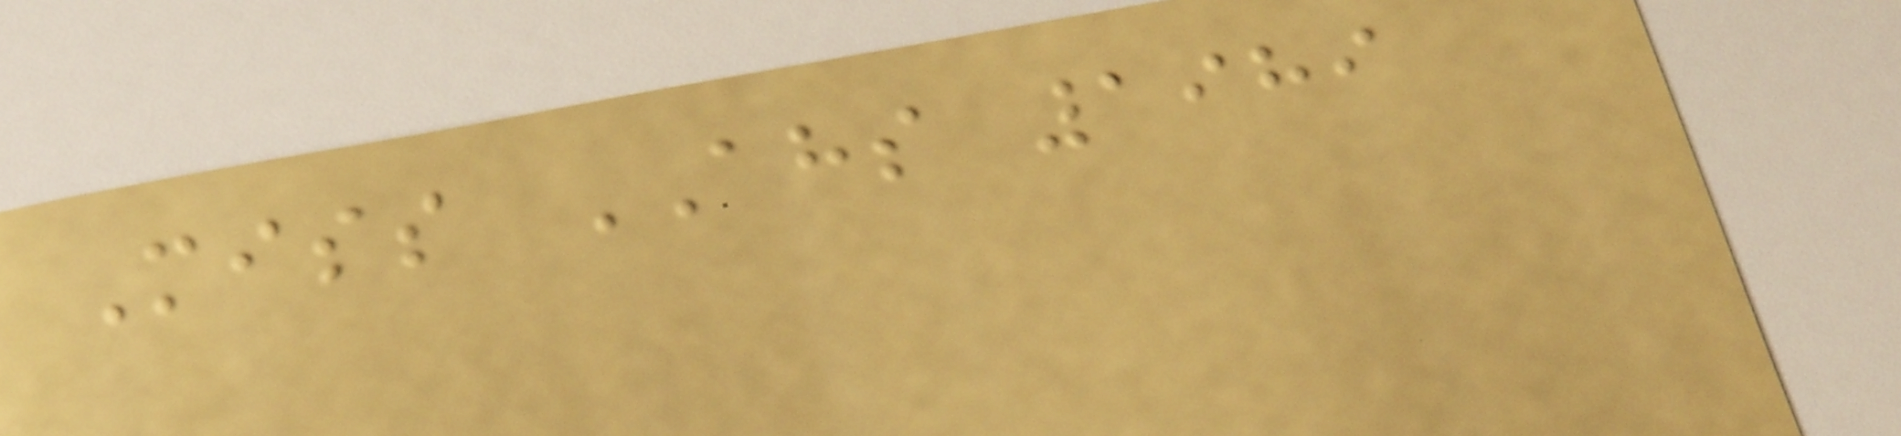Miss AHS 1989
